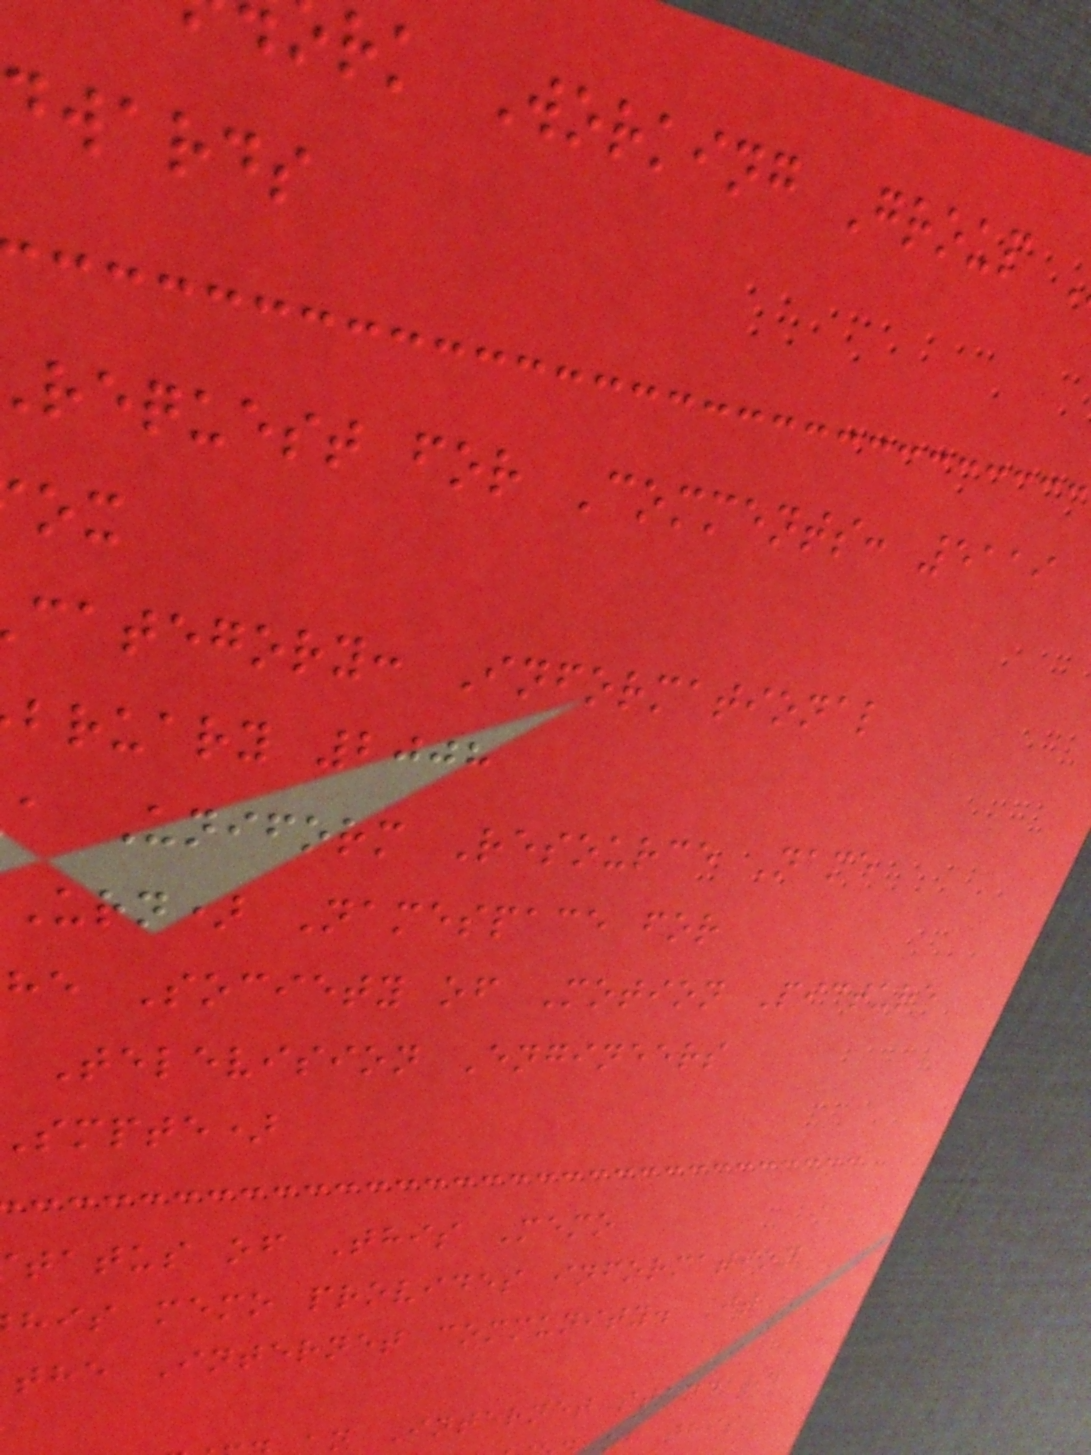rk Working Group
dwards
request for Comments: 5119
category: Informational
bruary 2008
a Uniform Resource Name
urn) Namespace for
he Society of Motion Picture
Television Engineers
smpte)
tatus of This Memo
his memo provides information
the Internet community. It
n Internet standard
